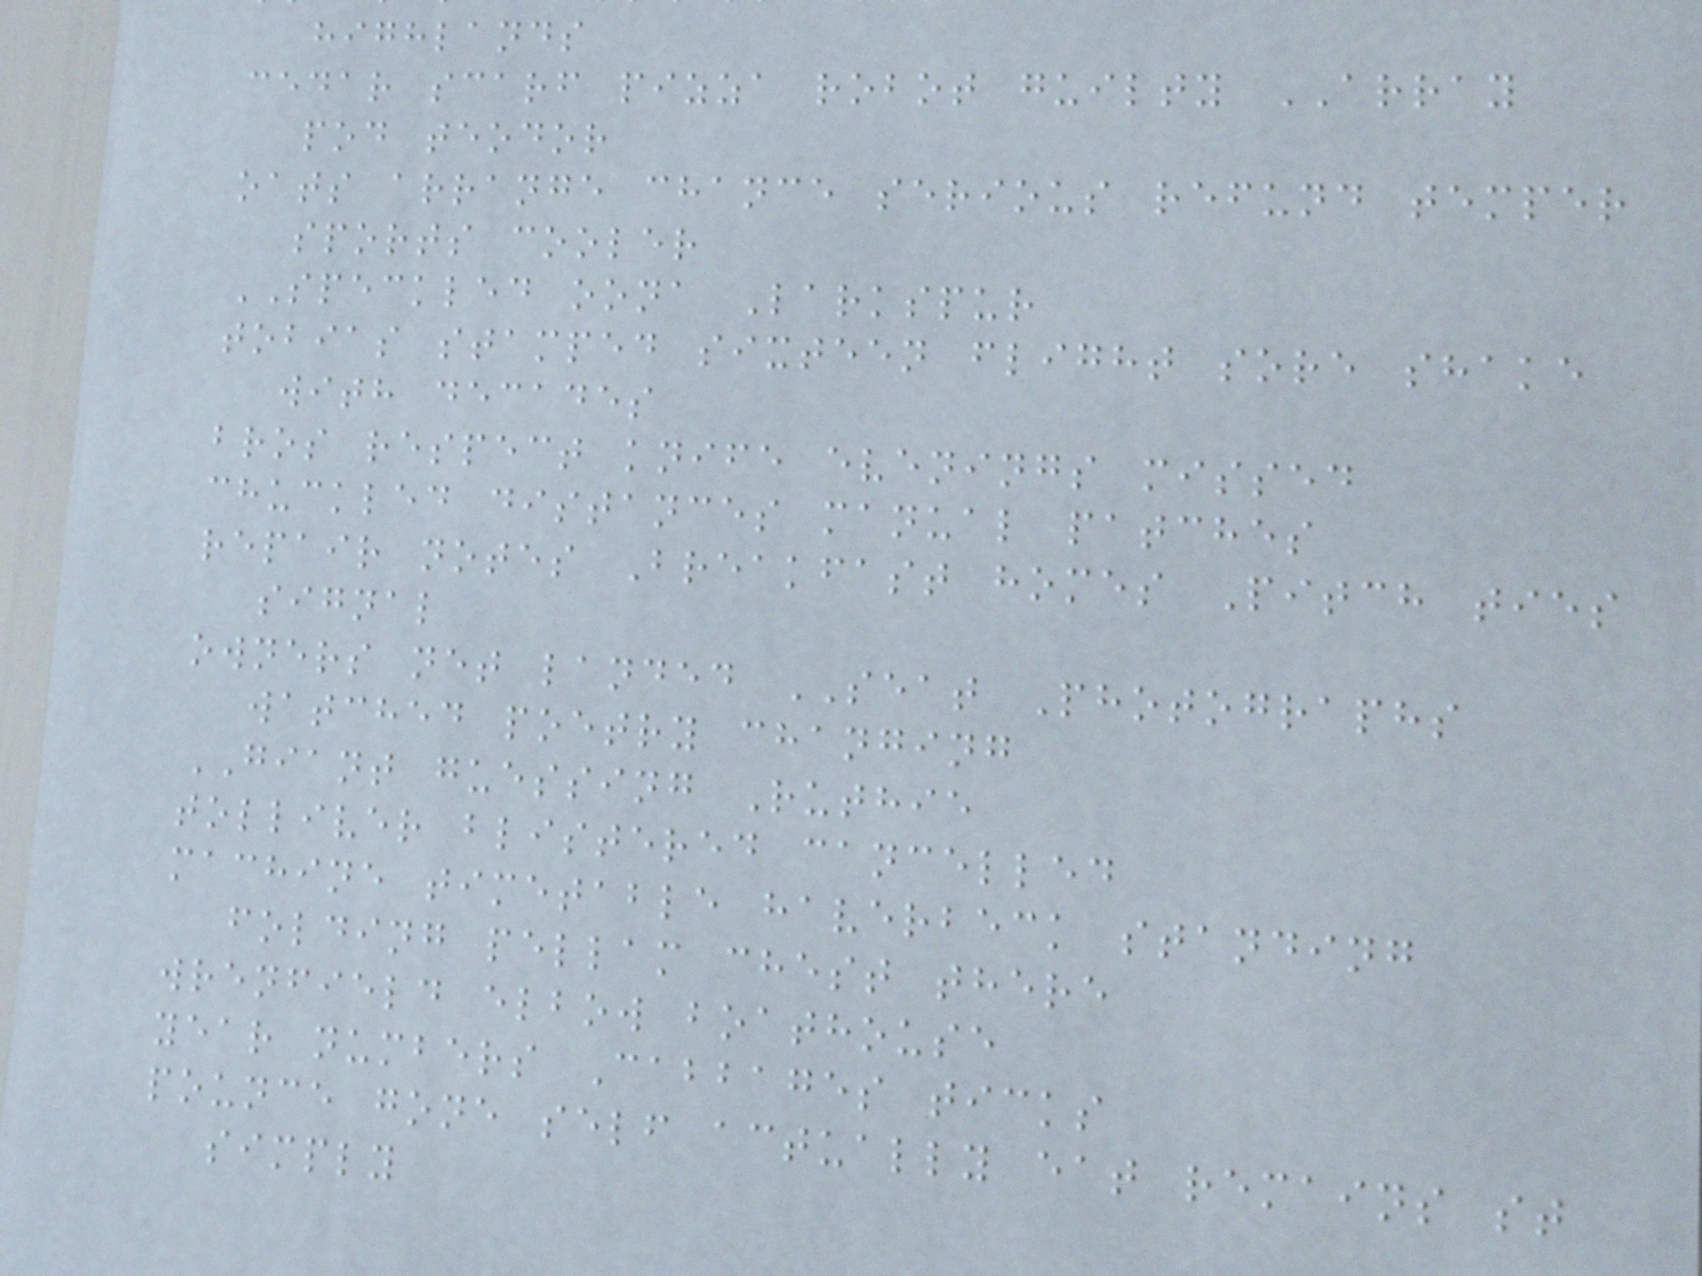highlands
cedar scarf pizza robot guilty ARRAY
pod teodor
oats arrange chance serious refund temper
sports cooler
SPECKLED oona Larkspur
tobias stamped sixteen flight sore shake
with decades
bros respect knife evenings missed
chuckled distances manual patches
repair notes Breakfast homes Pitch ties
signal
owners net landed SEAT Photographs
watched poetry changing
GIANT guessing Ruthie
tolliver blistered cancelled
machine timetable haverbeck standing
folding pellam chest there
wrenfield elbow boathouse
year numbers Cabbages ticks
pounce gone self actually eat remains st
simply
